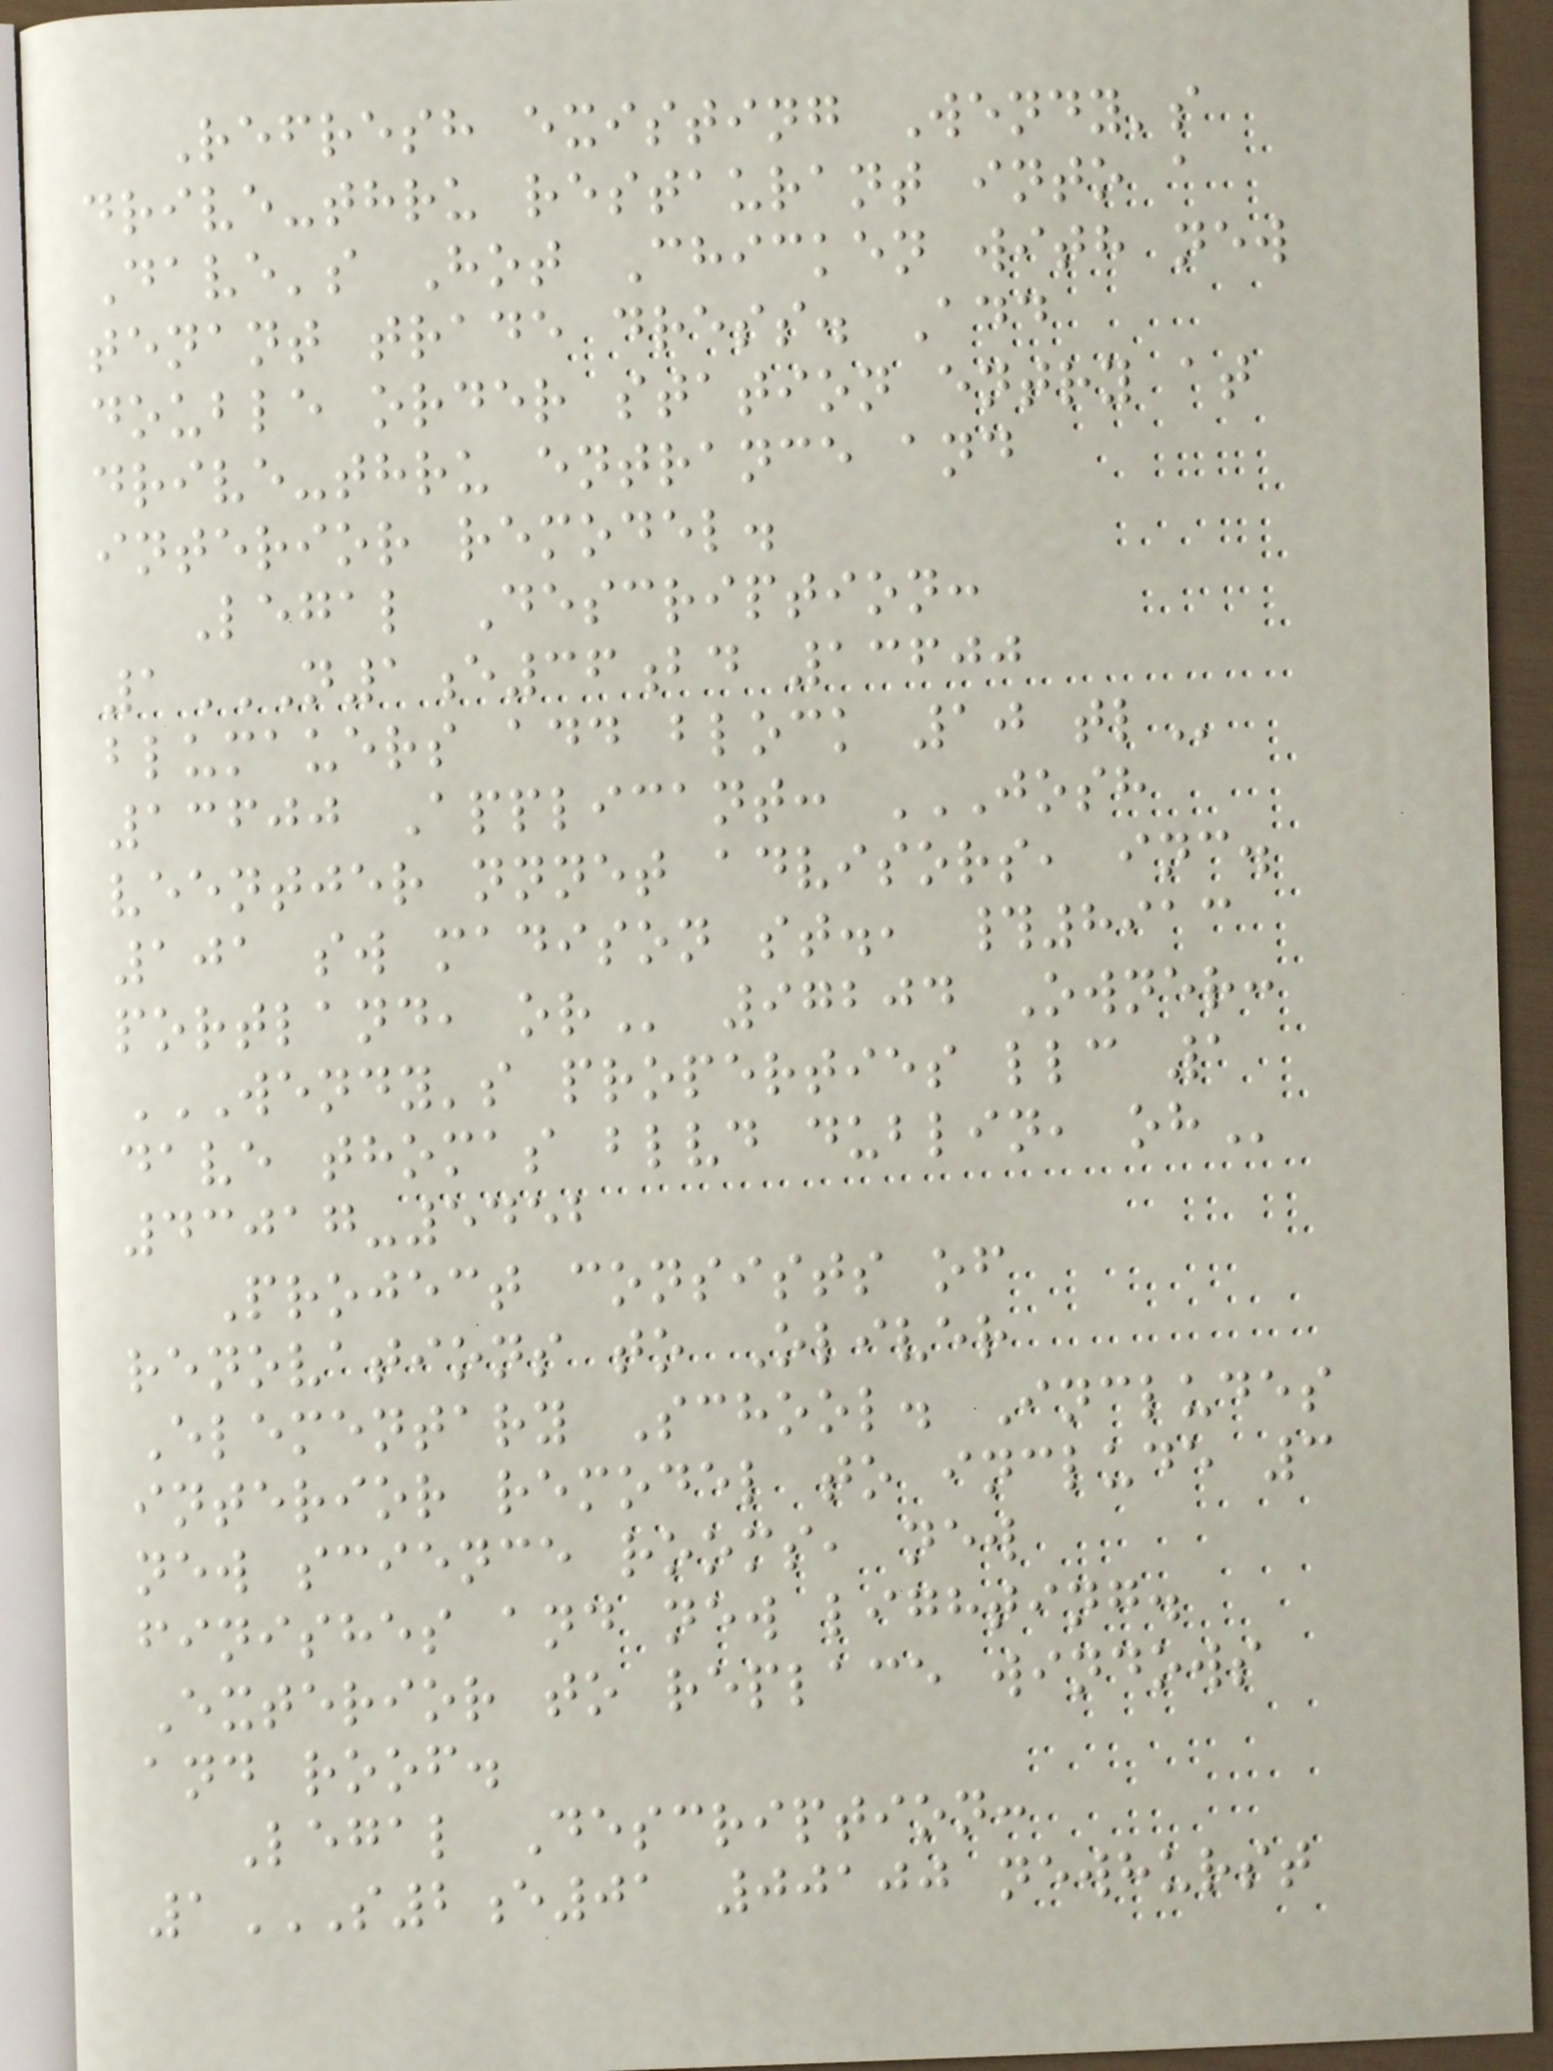Refresh existing Wendy's
drive-thru restaurant into a
Dave's Hot Chicken with new
tenant trade dress. Add
double order station entry at
drive-thru entrance and
interior remodel.
Legal Description:
1N1E36BD 13600
BLUMAUERS ADD BLOCK 10 TL
13600 Applicant: JOSH
VEENTJER NNNET ADVISORS, INC.
101 SW MADISON ST., #8913
PORTLAND, OR 97204 Owner:
WENDY'S PROPERTIES LLC 1
DAVE THOMAS BLVD DUBLIN, OH
43017-5452
Project consists of
renovations to Oliver
Elementary School. Includes
interior remodel to include 3
new science rooms, new
finishes and new lighting.
Exterior to replace windows
and roof.
Legal Description:
1S2E01 00100 NEWHURST
